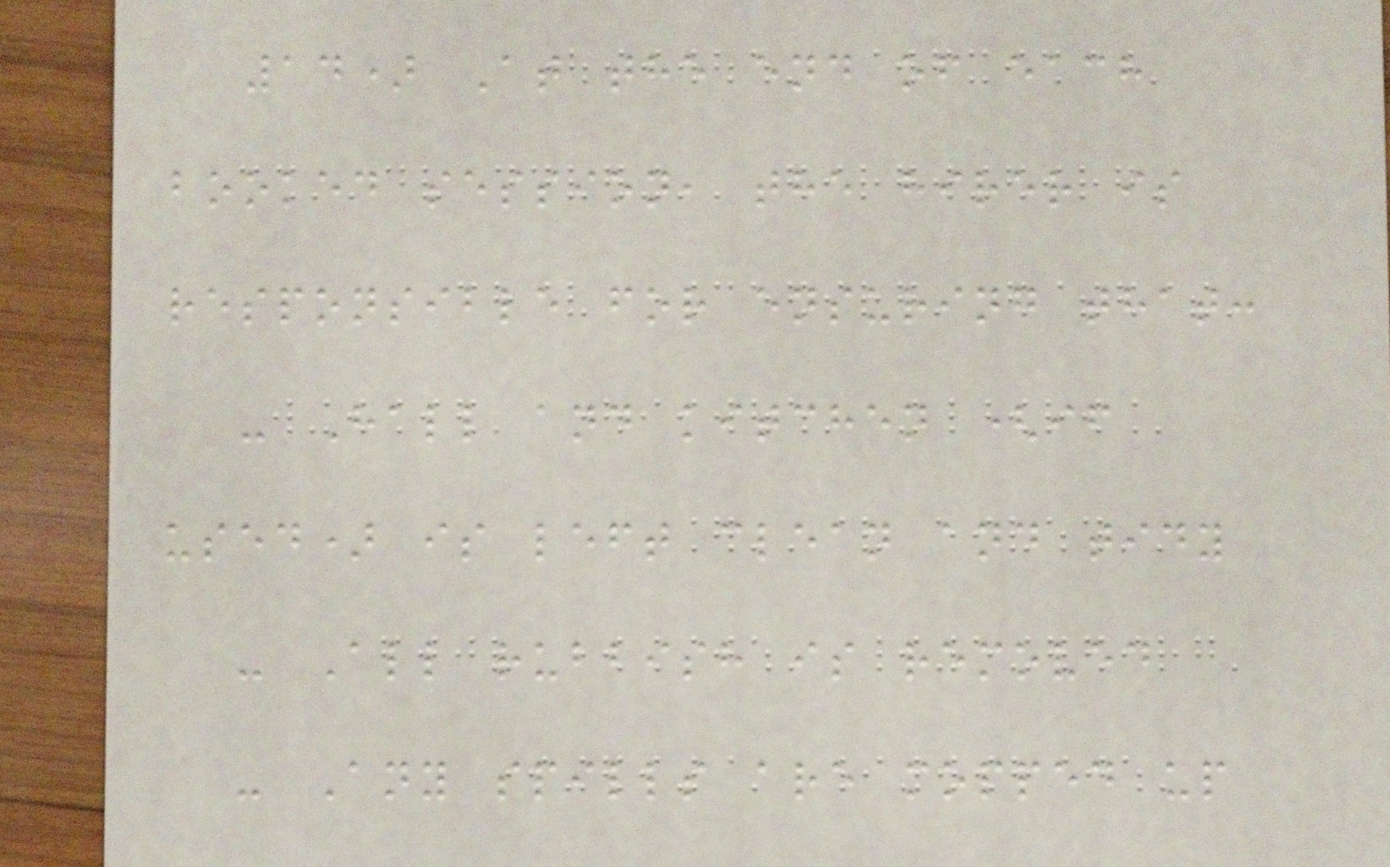14) At the end of each
booked session, the hirer is
responsible for ensuring that:
- Hall and kitchen (if
used) is left clean and tidy
- All rubbish is removed
- Any spills are mopped up
